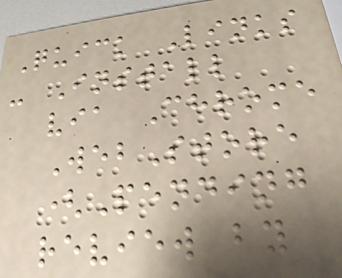Quick Links
- Install
via Chrome
WebStore
(Pending
review by
